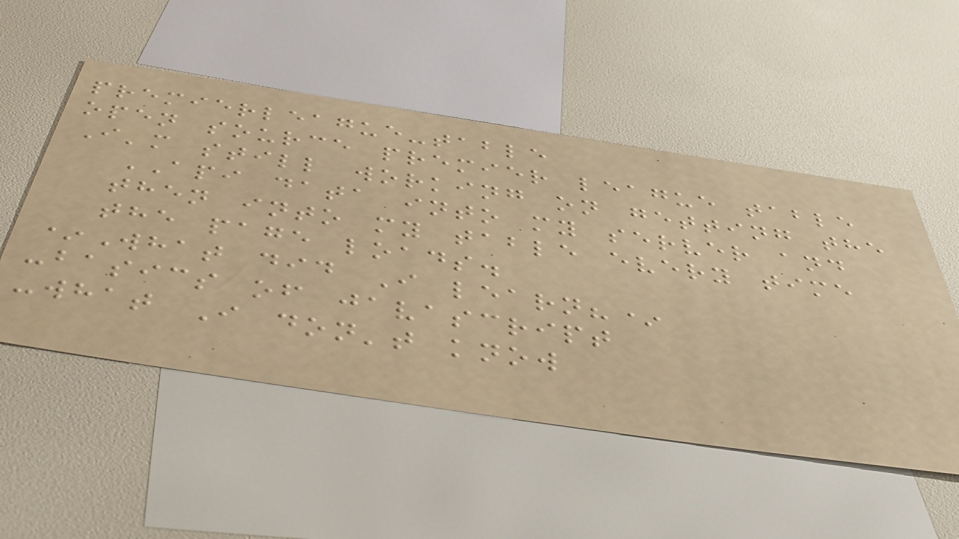premierleague-table
open source premier league table
I'm still working on getting the
API data into my server and
then into my table every time
the page loads.
*What did I learn?*
-basics of javascript
-what I don't know
